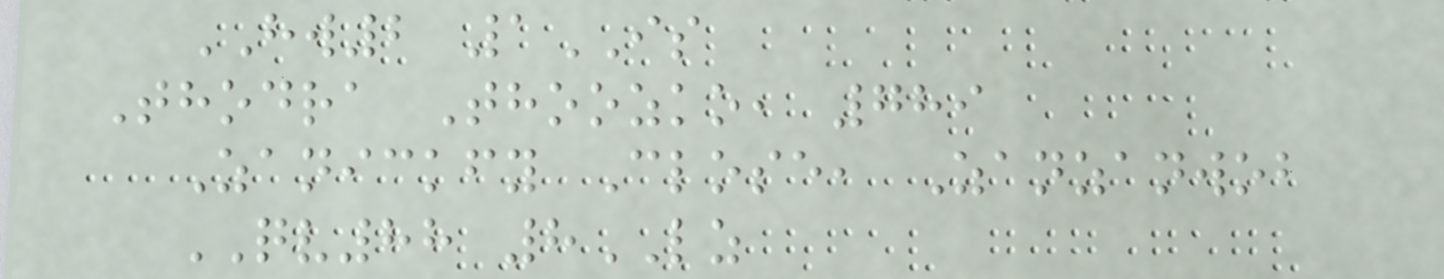HW2 1IS
Thodra Thoozko, 789
Zanickfy Close, Zanzanwob
QV88 8LZ
